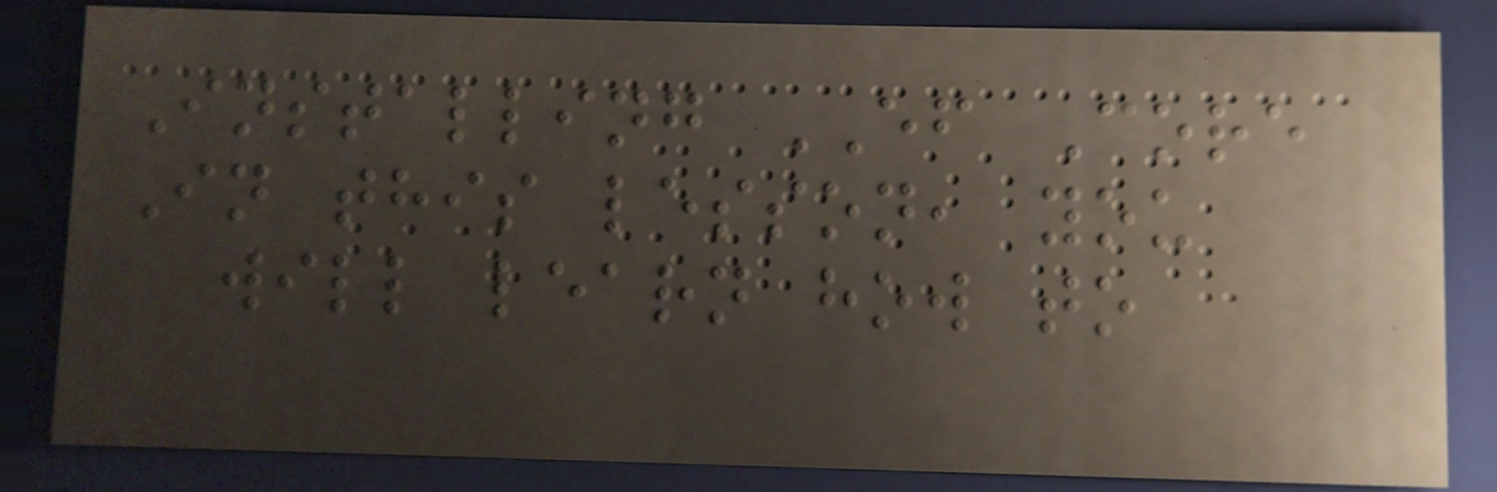Installing EF Core
In this lesson, you
will learn how to
